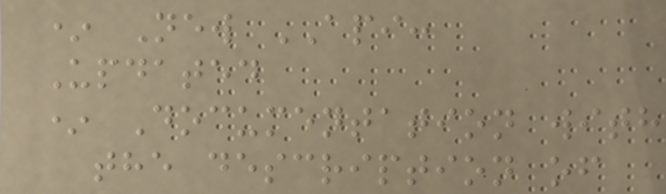* New API:
Updated
* Documentation with
the description of
